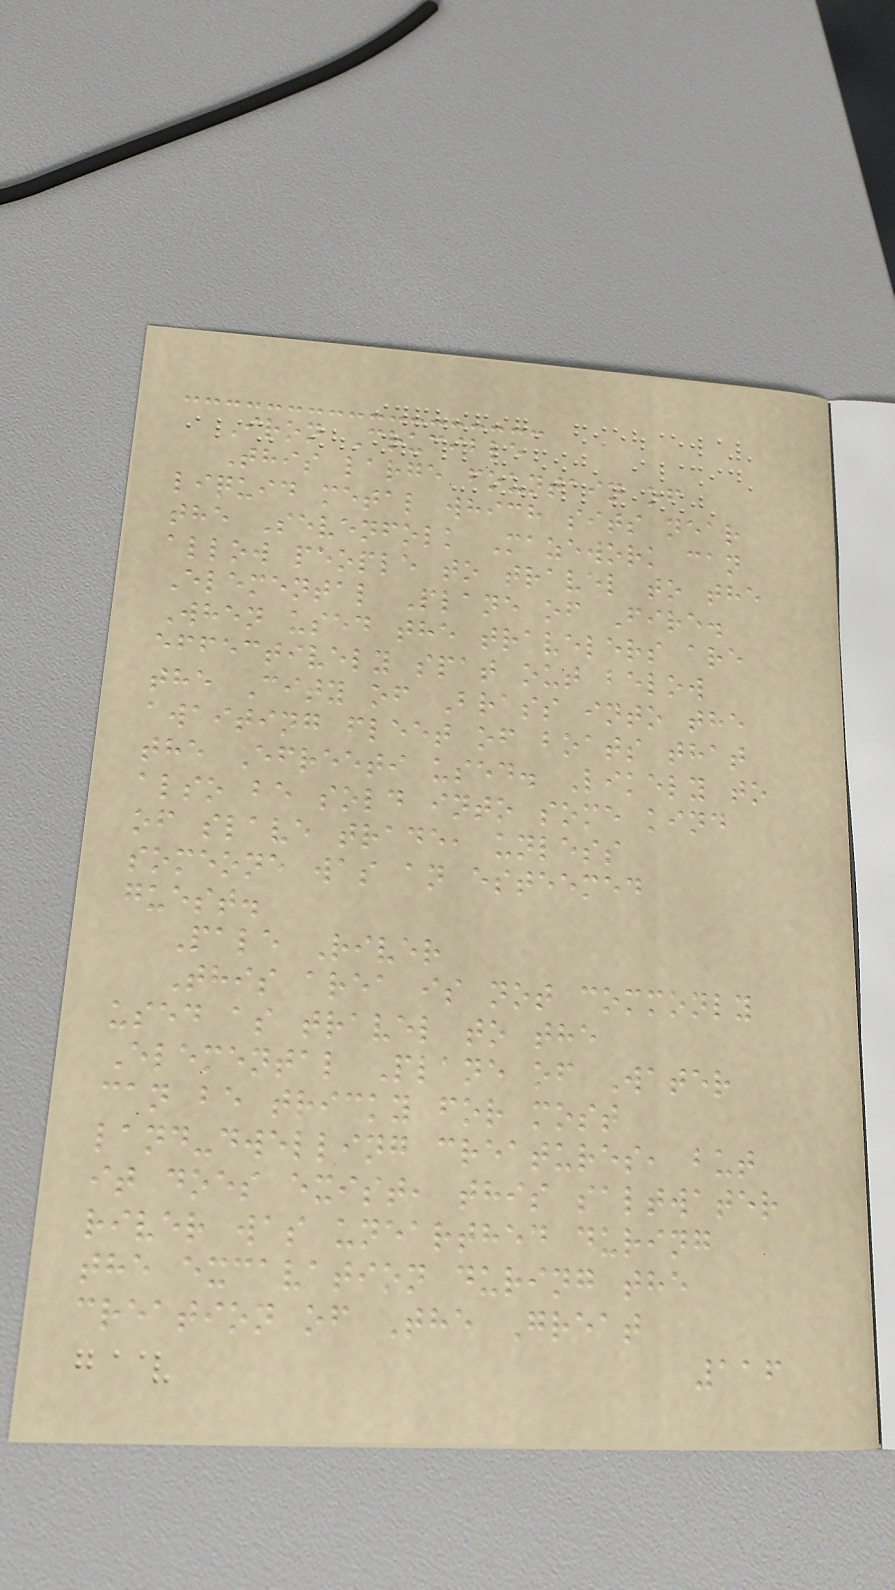Iron Crucible
This large fountain of
liquid metal which sits near
the Sevenfolk Mazework can
allow people to travel to the
Elemental Plane of Fire.
When used the travelers are
effectively spat out below
the City of Brass into the
awaiting fleet of boats that
the Efreeti used. Likely to
also be sold into some kind
of slave trade, unless
someone was an esteemed
guest.
Pale River
This area is not commonly
used as travel to the
Elemental Plane of Water
can be tricky for most
land-dwelling creatures, but
it does exist, this saltwater
river was unearthed during
the excavation during the
creation of The Great
116
